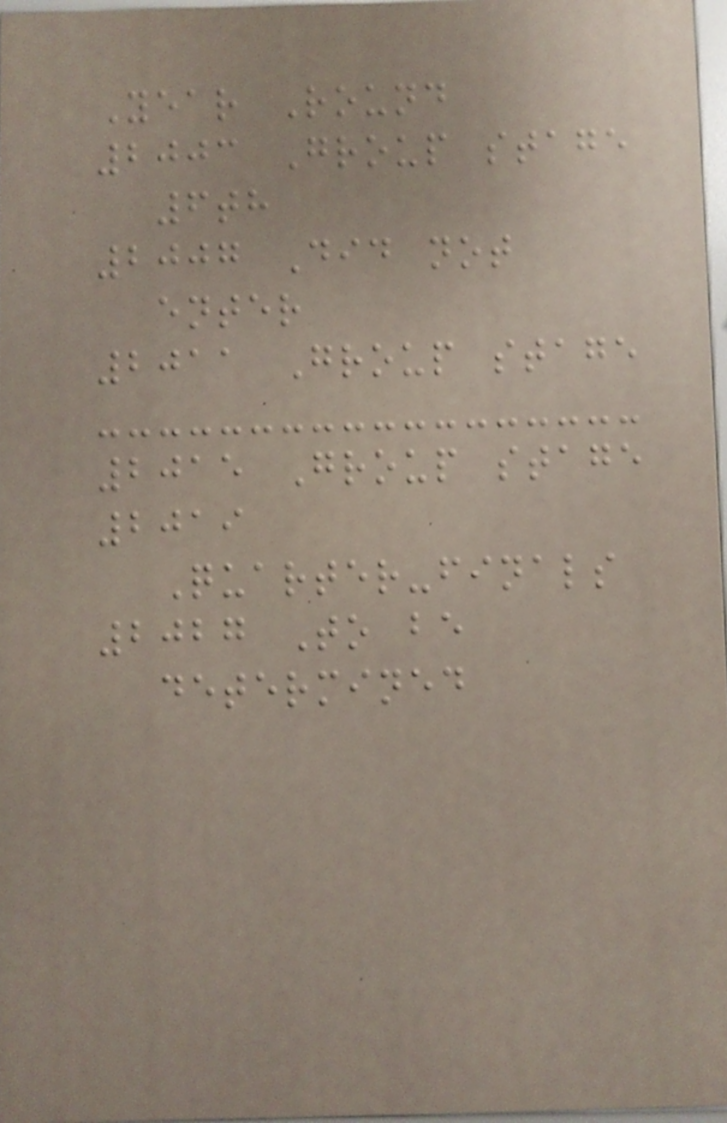Year Round
2003 Group stage
6th
2007 Did not
enter
2011 Group stage
2015 Group stage
2019
Quarter-finals
2027 To be
determined
